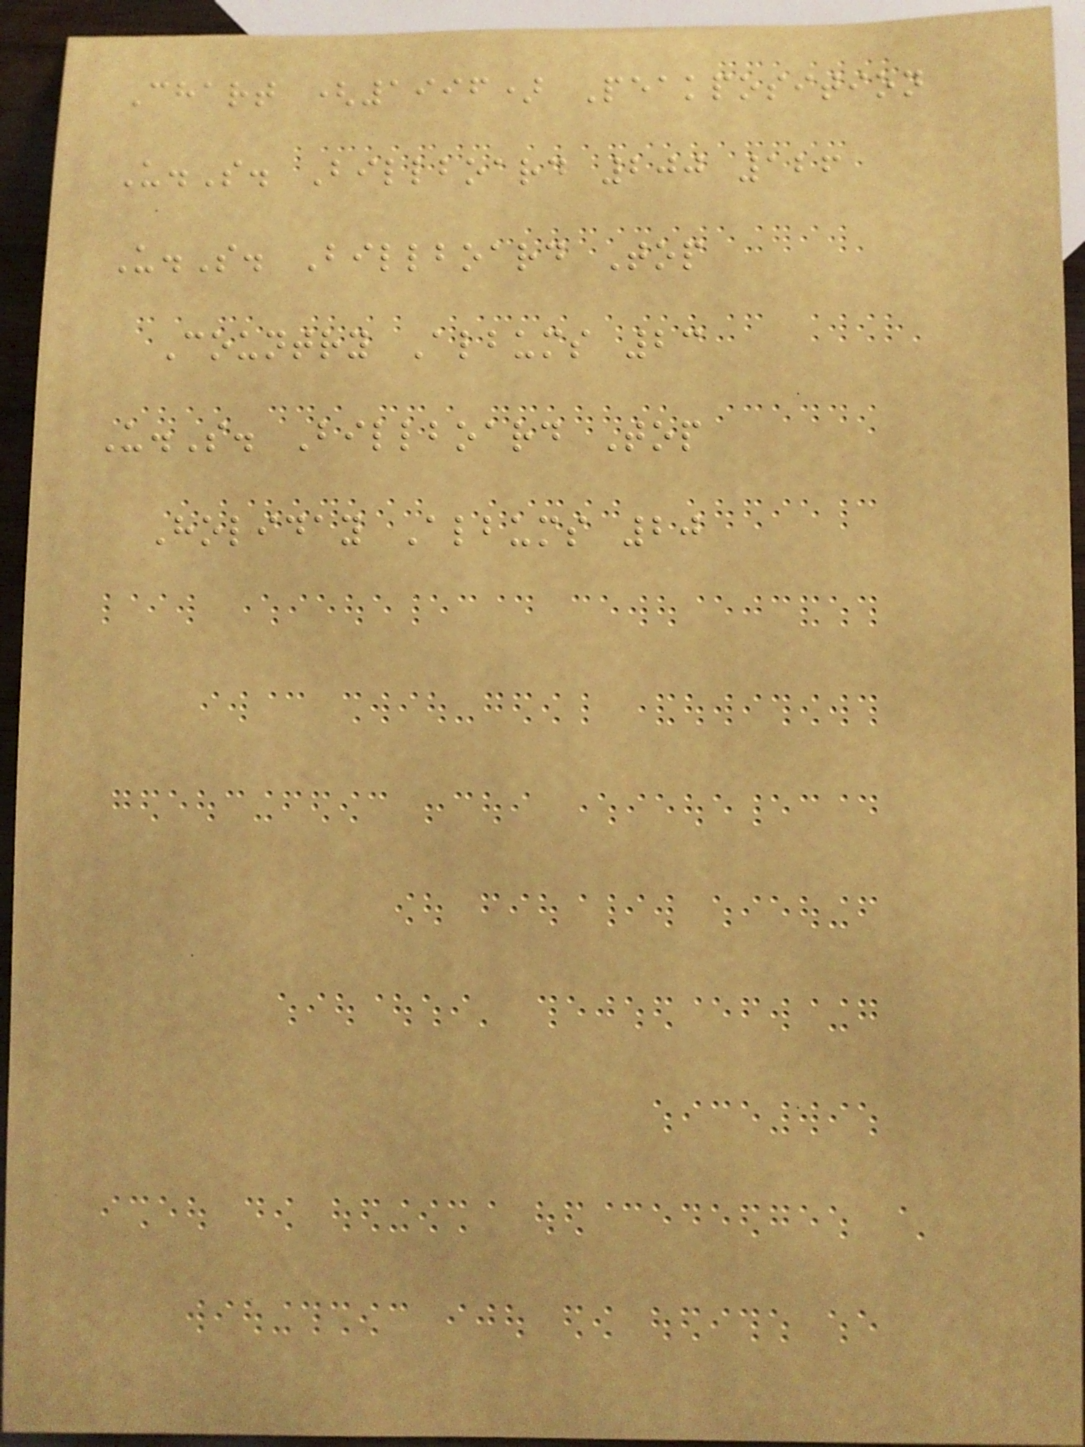Chart (1996) Peakposition
U.S. Billboard 200 126
U.S. Billboard Top
Country Albums 23
U.S. Billboard Top
Holiday Albums 20
